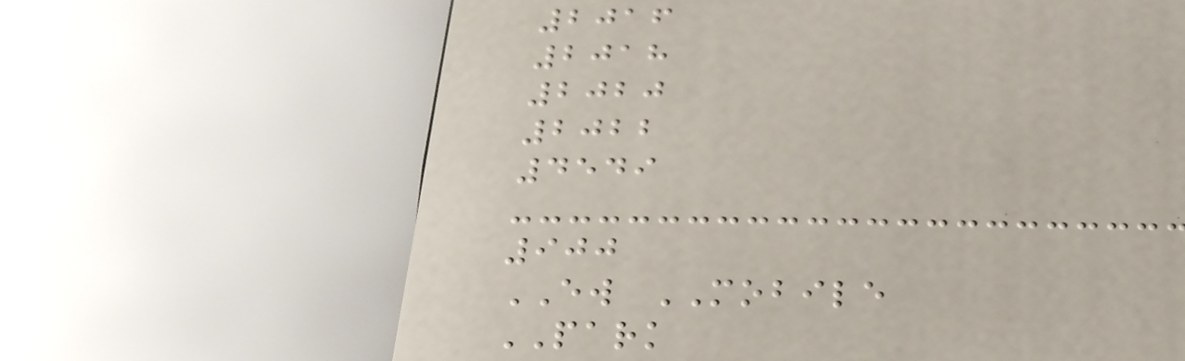2016
2018
2020
2022
4549
900
EW MOBILE
PARK
